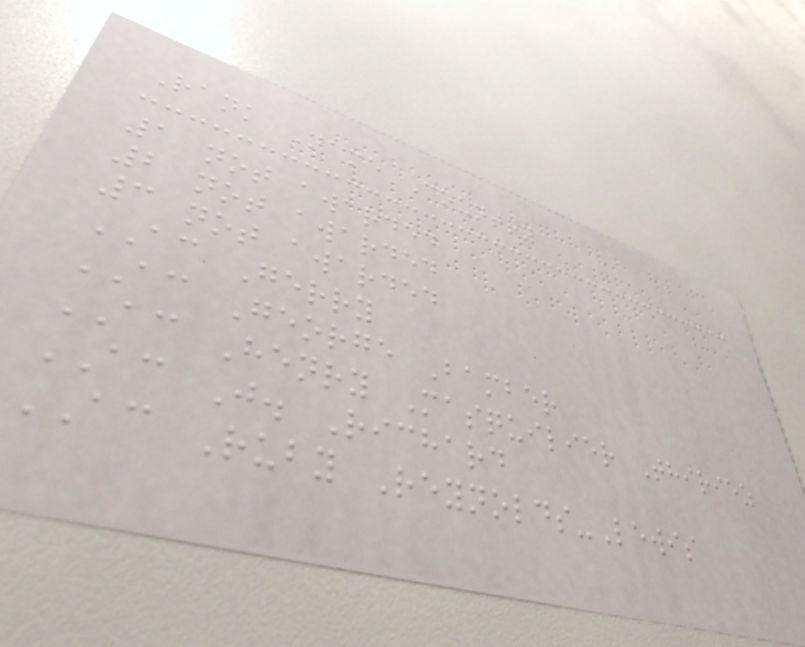Rank Name Country
1 not awarded
2 not awarded
3 not awarded
AC Gerry
AC George Bamber
AC Henry Masquilier Thiriez
AC J. Richard
AC Ruby Reynolds-Lewis
